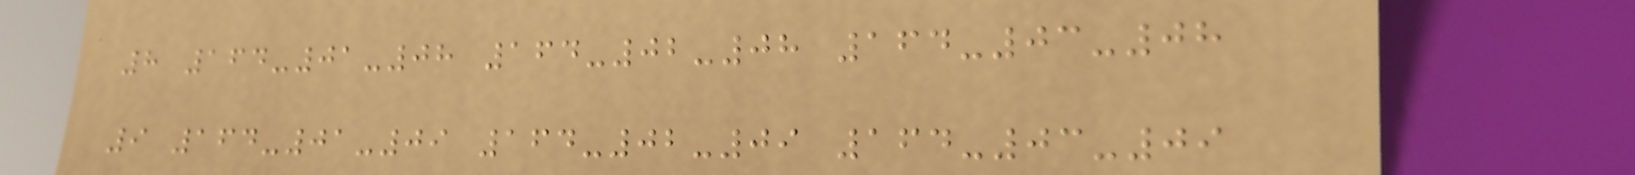8 164-01-08 164-02-08 164-03-08
9 164-01-09 164-02-09 164-03-09
